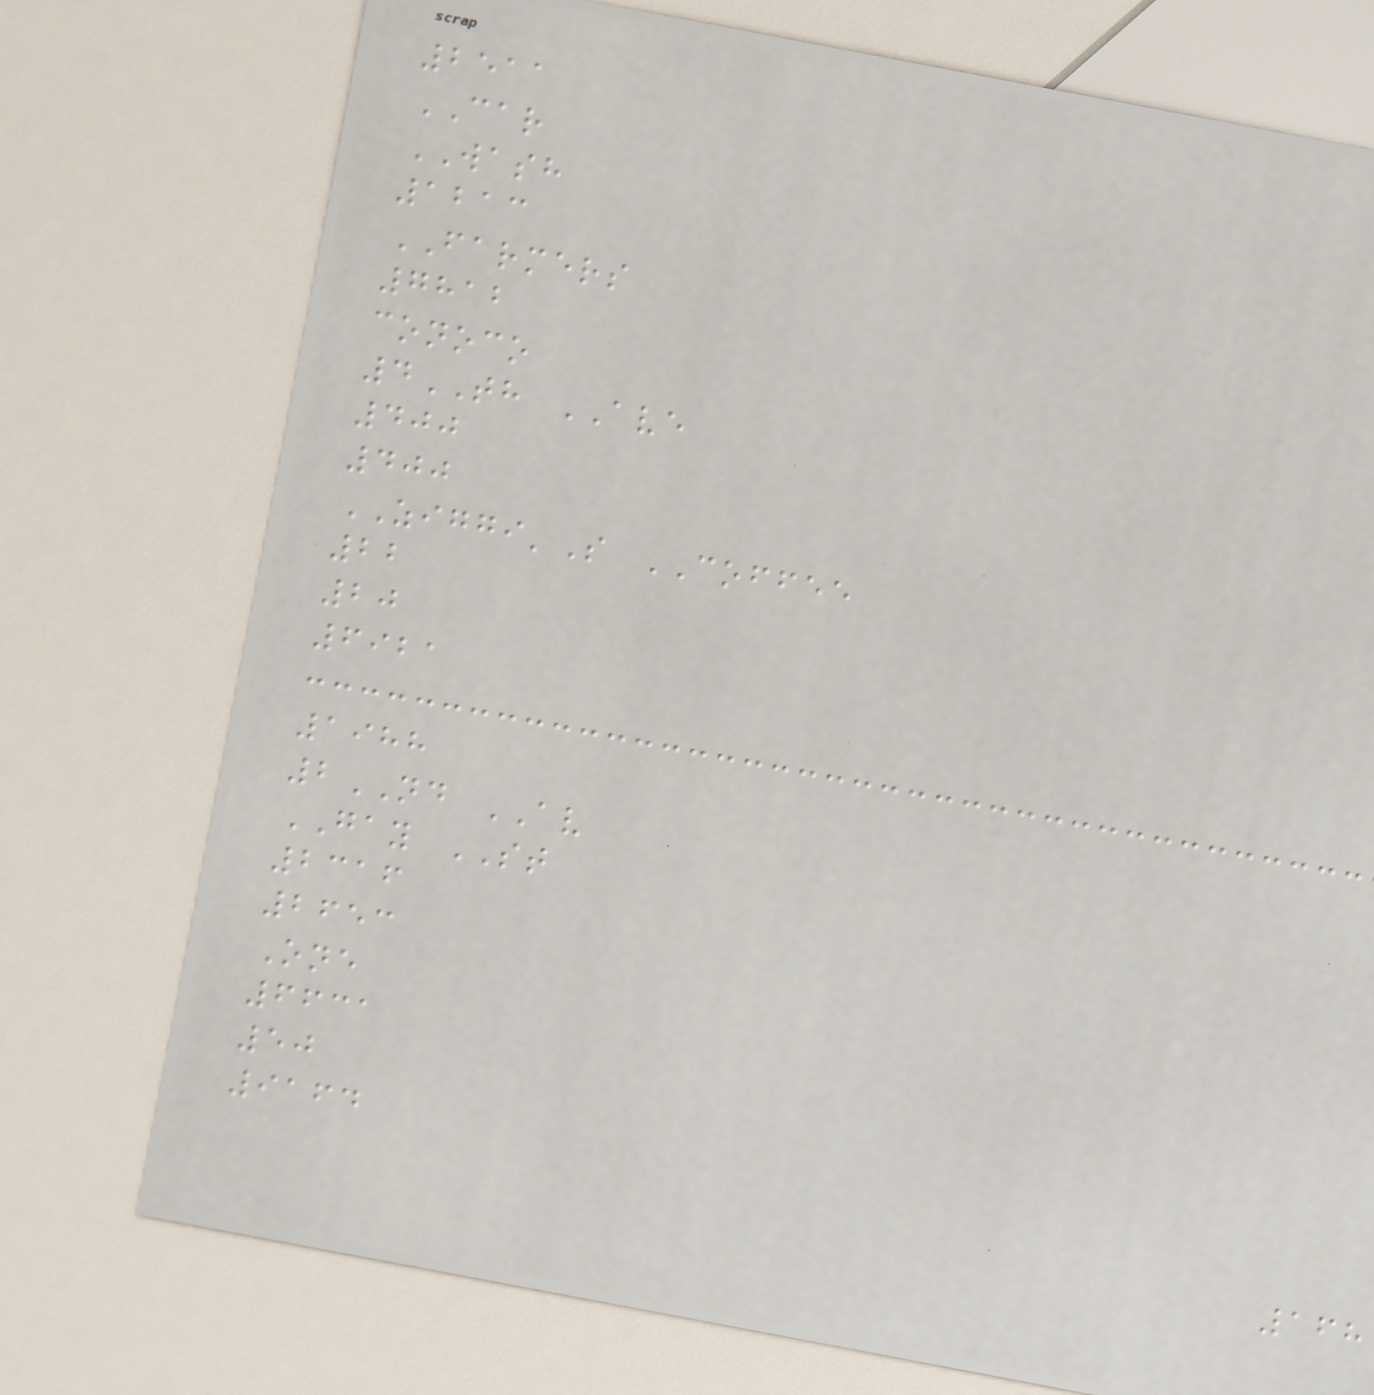2511
CAR
WASH
1213
FARMERS
7812
conoco
4TH AVE
400
400
ZIGGI'S COFFEE
22
20
6921
1988
2ND AV
GAY ST
2316
2653
One
6631
50
9164
168
